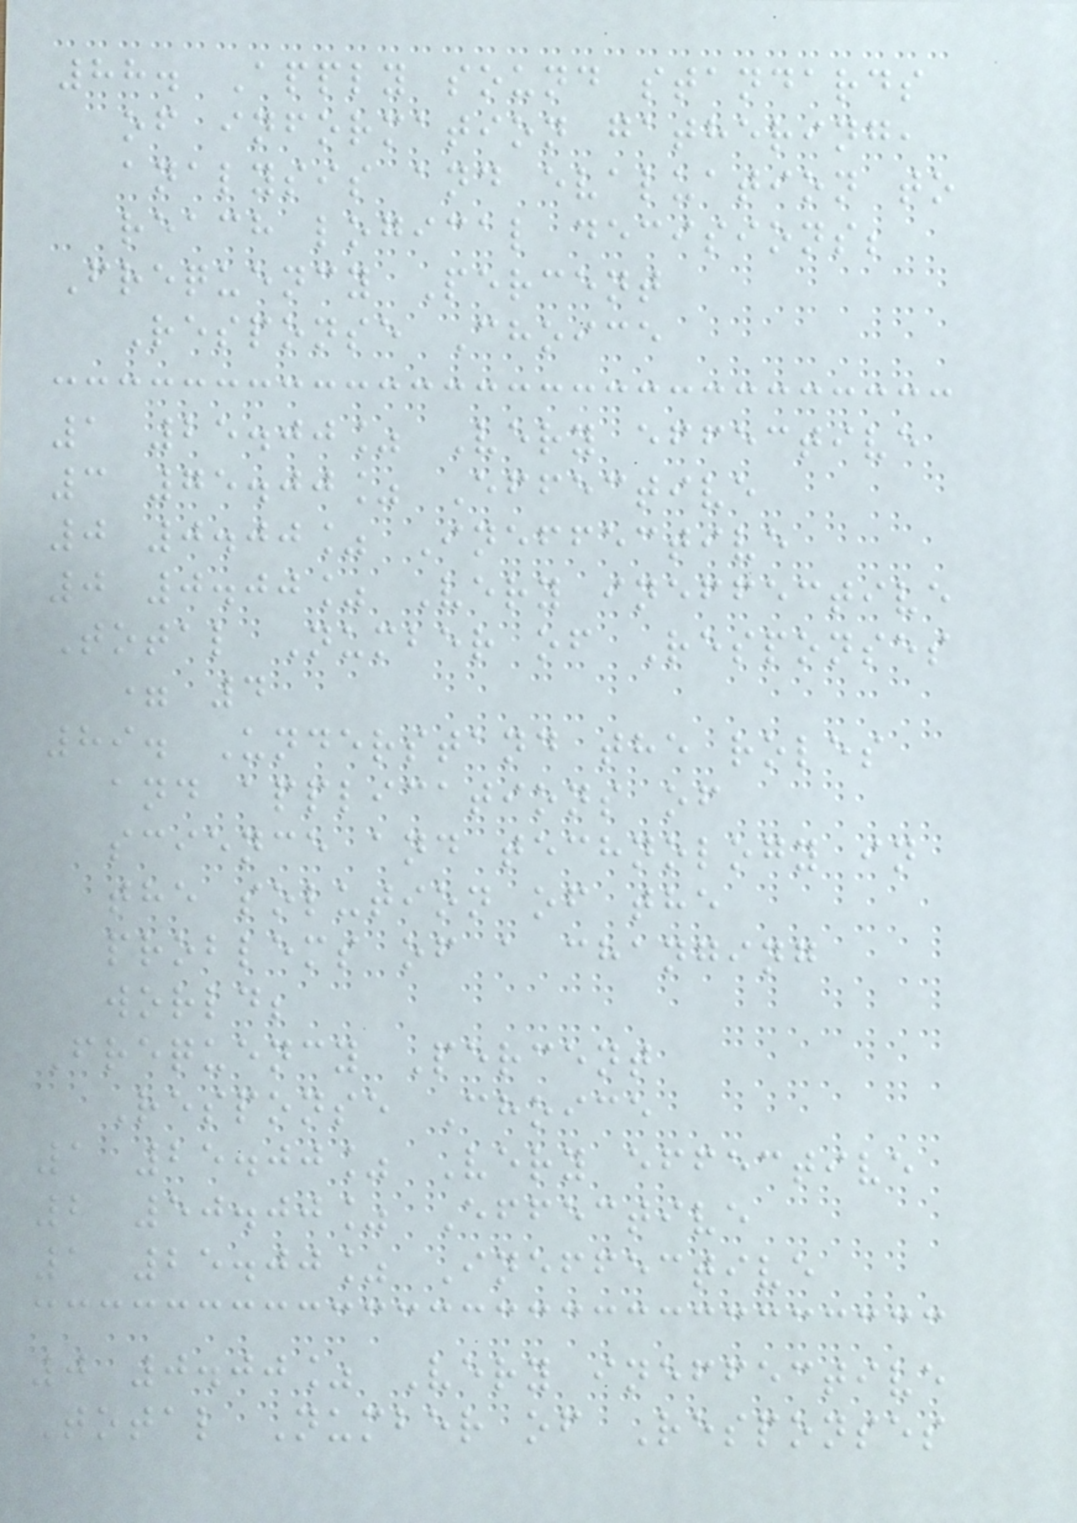88. Apply sound standards
of information gathering,
analysis and evaluation to
reach logical decisions;
Frequency Percent
Response Choice
1 25.00% Very effective
3 75.00% Effective
0 0.00% Ineffective
0 0.00% Very ineffective
Total Number of Responses
= 4
89. Understand the roles
and applications of
science and technology in
the solution of the
problems of a changing
world;
Frequency Percent
Response Choice
1 25.00% Very effective
2 50.00% Effective
1 25.00% Ineffective
0 0.00% Very ineffective
Total Number of Responses
